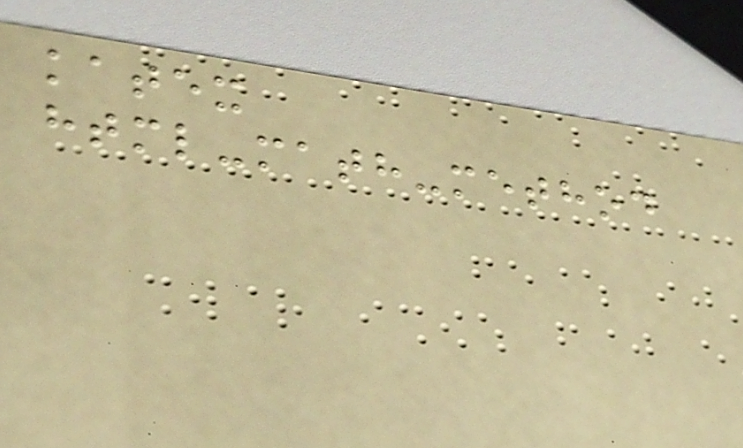katex
html-math-method
